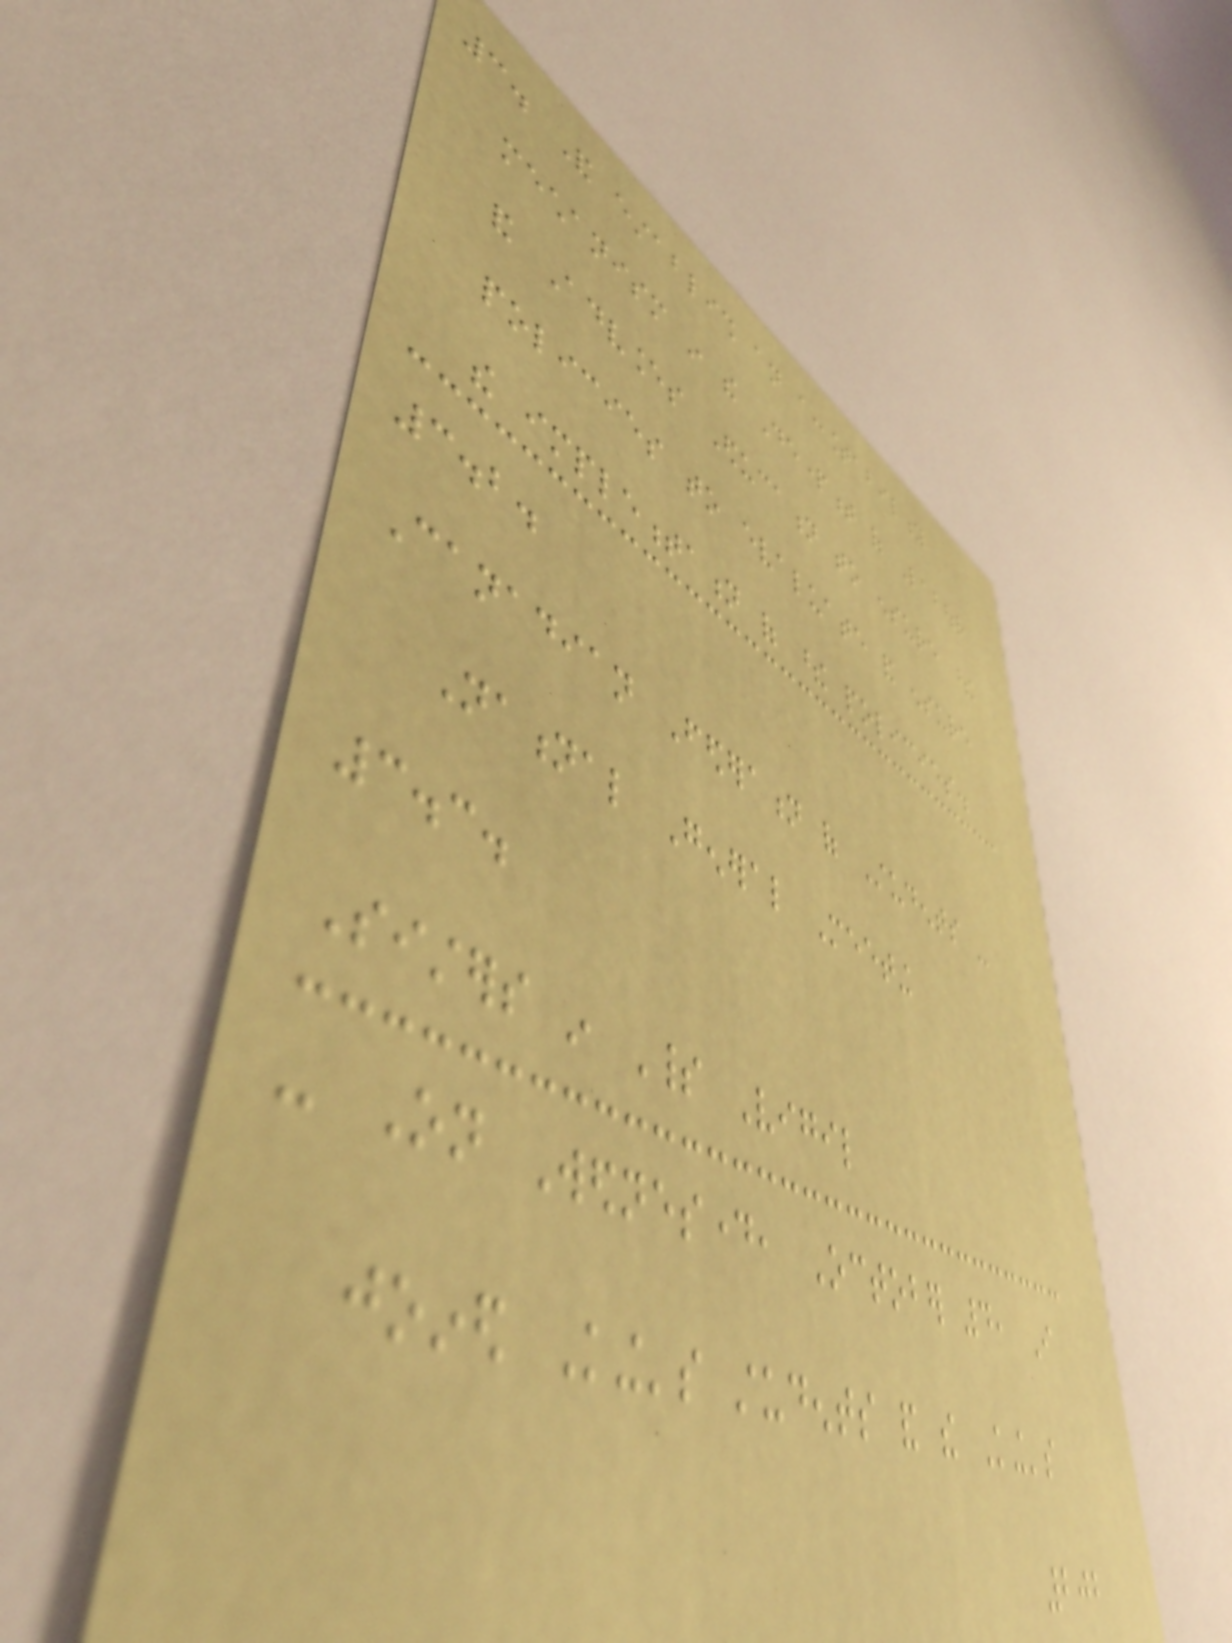3. And establish an accountability
mechanism in the Department of Labour
and Advances Education to ensure these
policies to evaluate and ensure
the implementation of these policies.
3.2.
Canadian Federation of Students -
National General Meeting
3.3.
Sisters in Spirit Vigil
- On Wednesday, October 4, I
joined King's students and the King's
202
